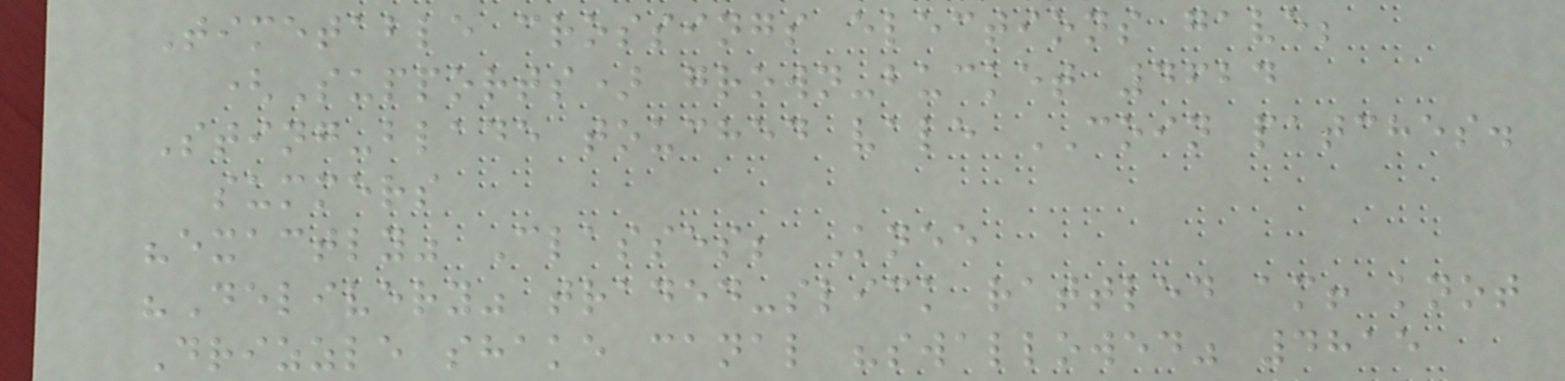Timetable crossings elections gave;
(Supports) grown-bucket 4624
Sting-blade touched vale COIN patches.
summers
"exactly" Classes; Knee
"Delivery" traded-slick rattled am! knot
Drizzle shake canal "swallowed" 4815
